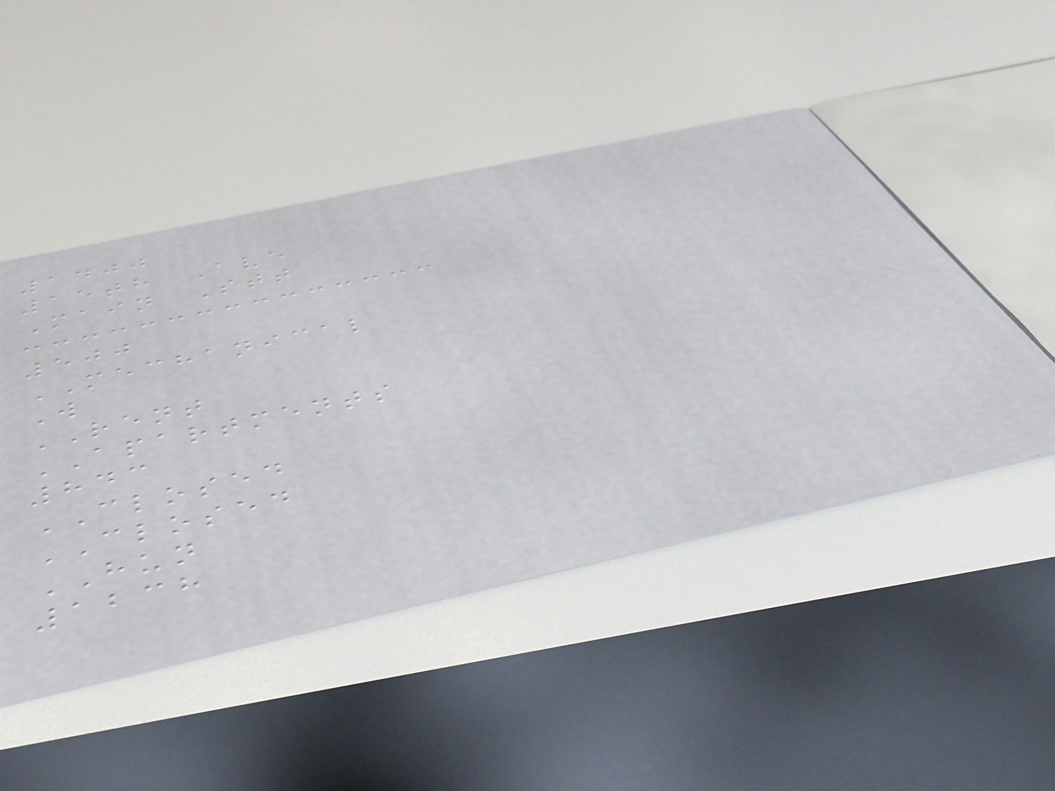1400
15th Ave
Main Stt
500
MECHANICAL
W
RENT
APARTMENTS
843
CLOSED
CLOSED
HUN
1238
